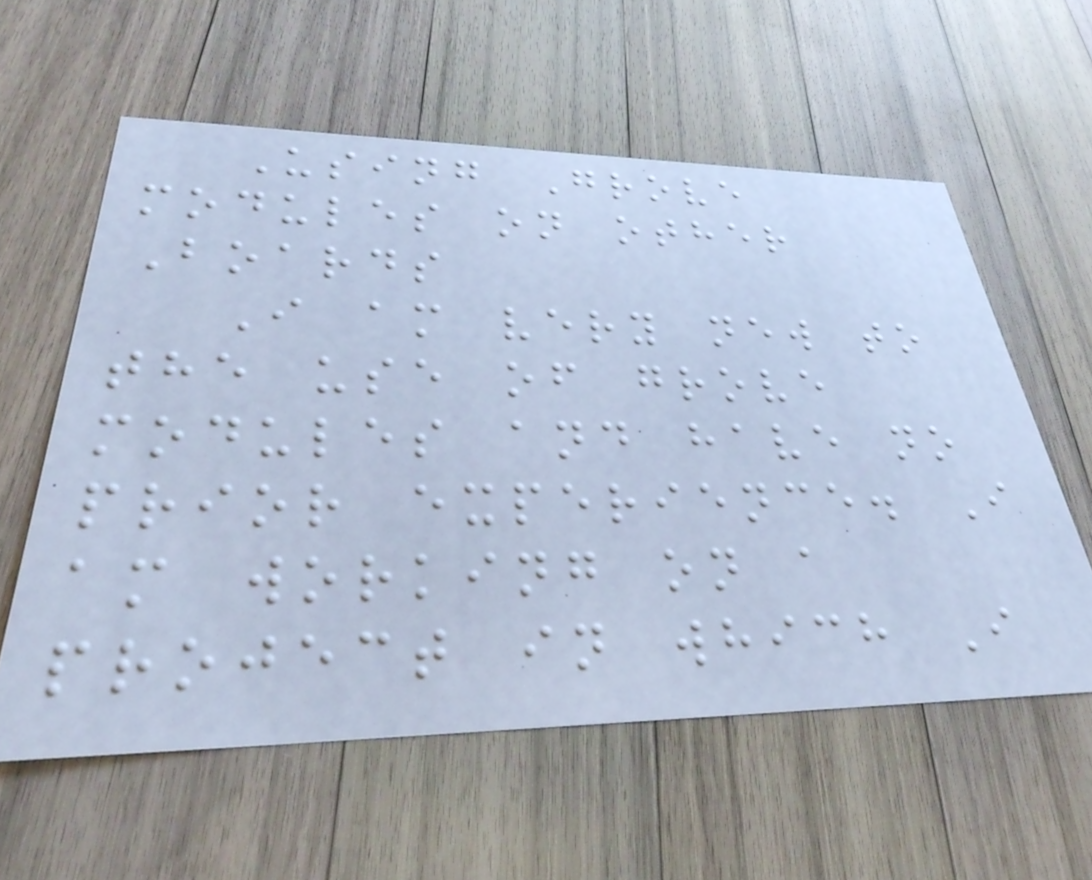Using Grove
modules on other
Boards
I am very new to
the use of grove
modules and have no
prior experience. I
am working on a
project in which I
